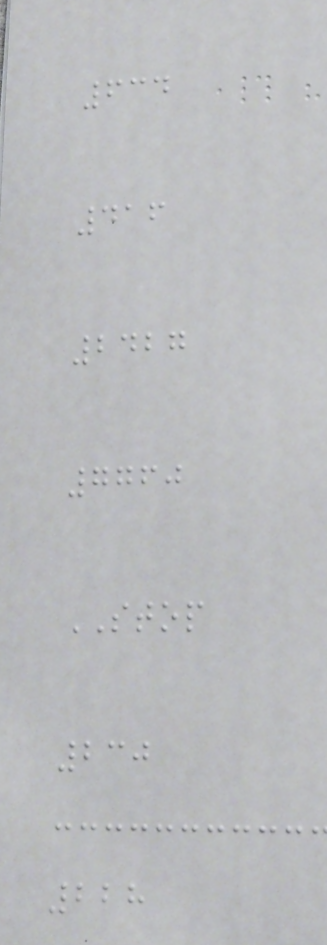634
416
2427
7760
STOP
230
228
